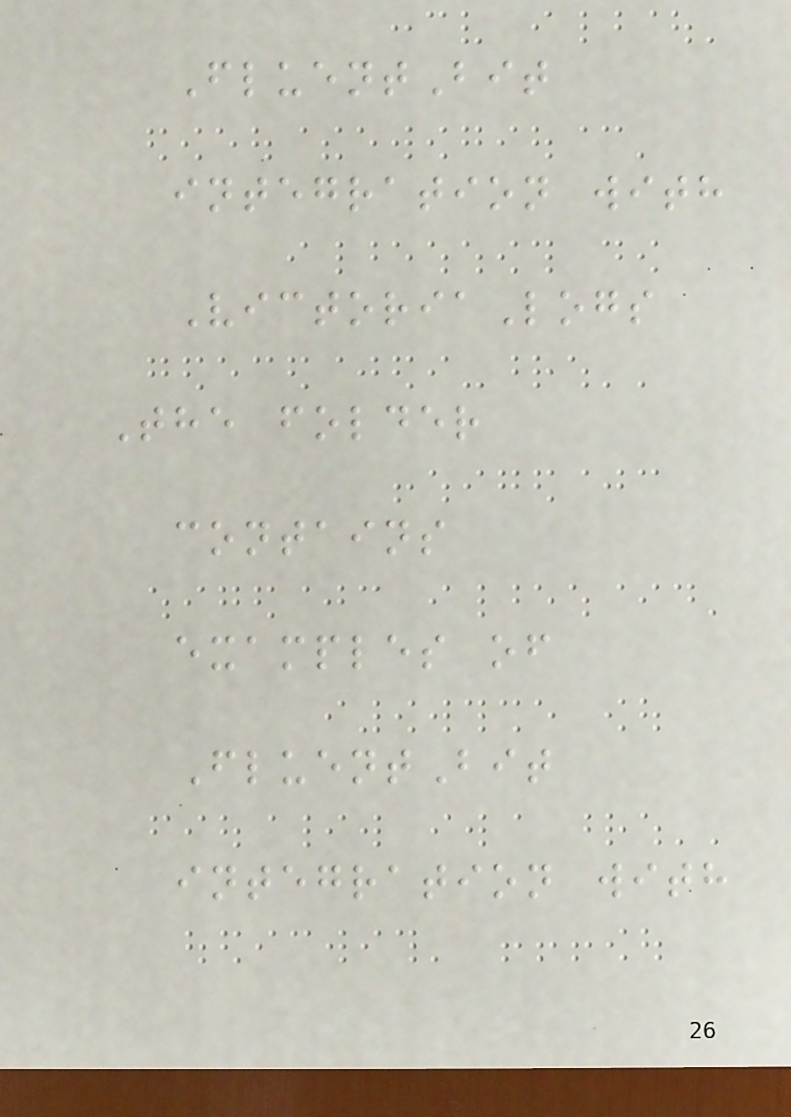FluentBit
integration with
VictoriaLogs
The folder
contains
examples of
FluentBit
integration with
